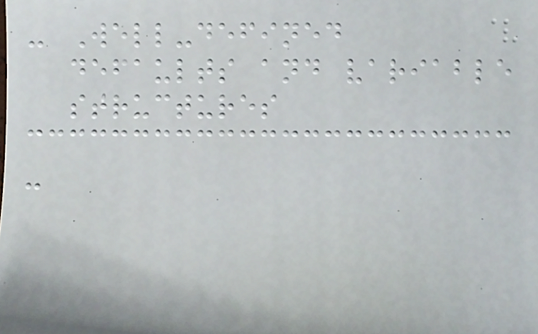- Well-defined
defaults and variable
structures
-
